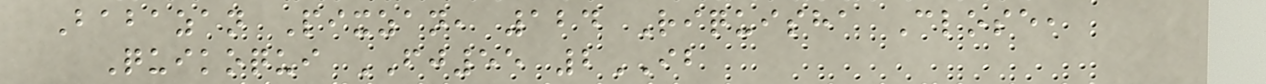Babazan Pixzan, 124 Riquisha Close,
Quikoqui FJ55 2IB
